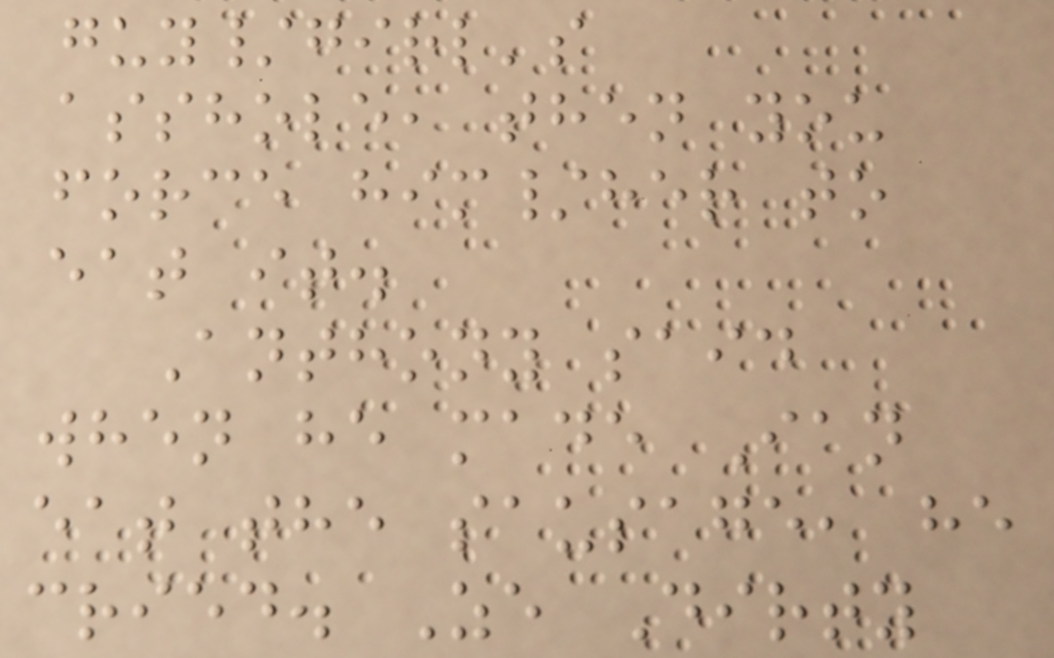guy/girl's
asshole, then you
force him/her to
eat it.
Anthony said
when he made Ian
eat the sausage, he
cried. Ze Dirty
